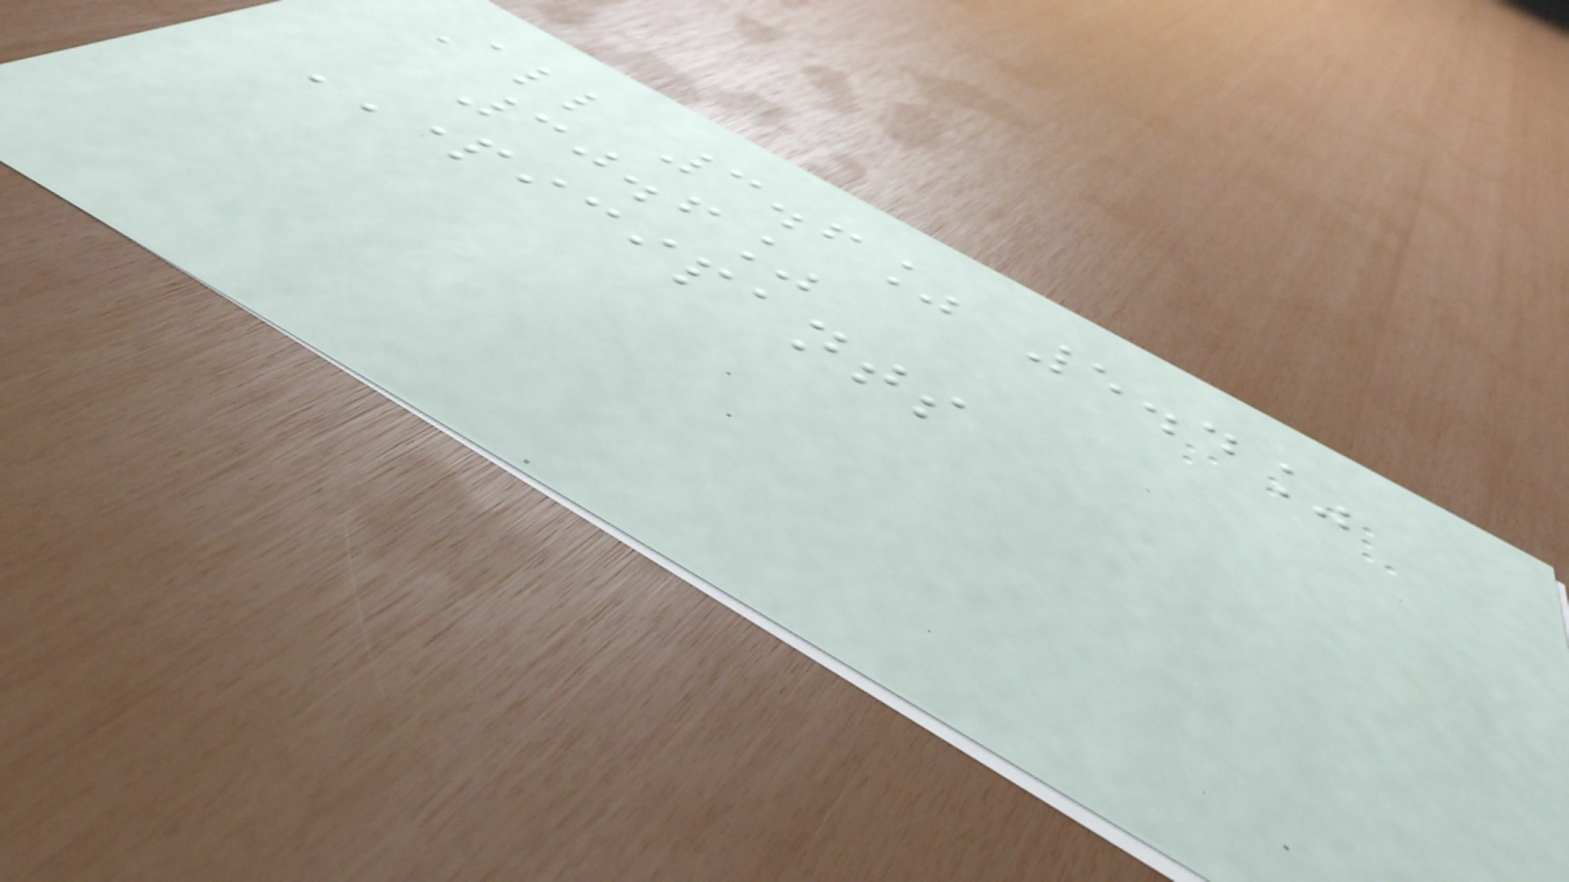All 3.6% 5.4%
30.6%
PARTICIPANTS
